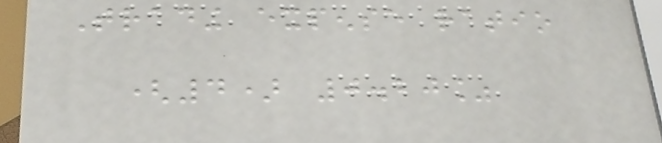Trading expense ratio
(4) 0.20%
